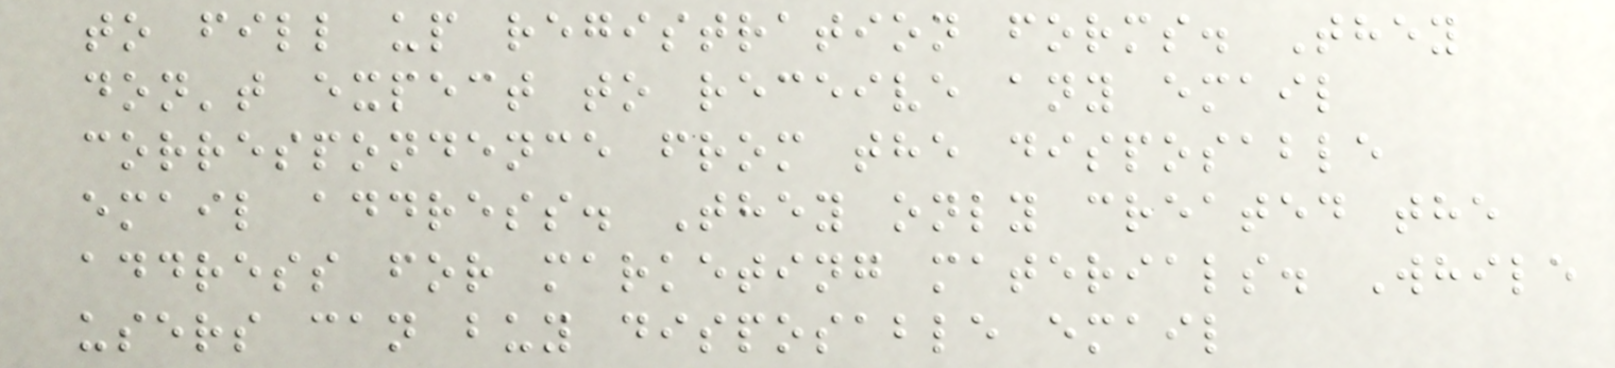to fill up registration forms. They
don't expect to receive any email
correspondence from the disposable
email address. They only created the
address for marketing materials. While
users can buy disposable email
